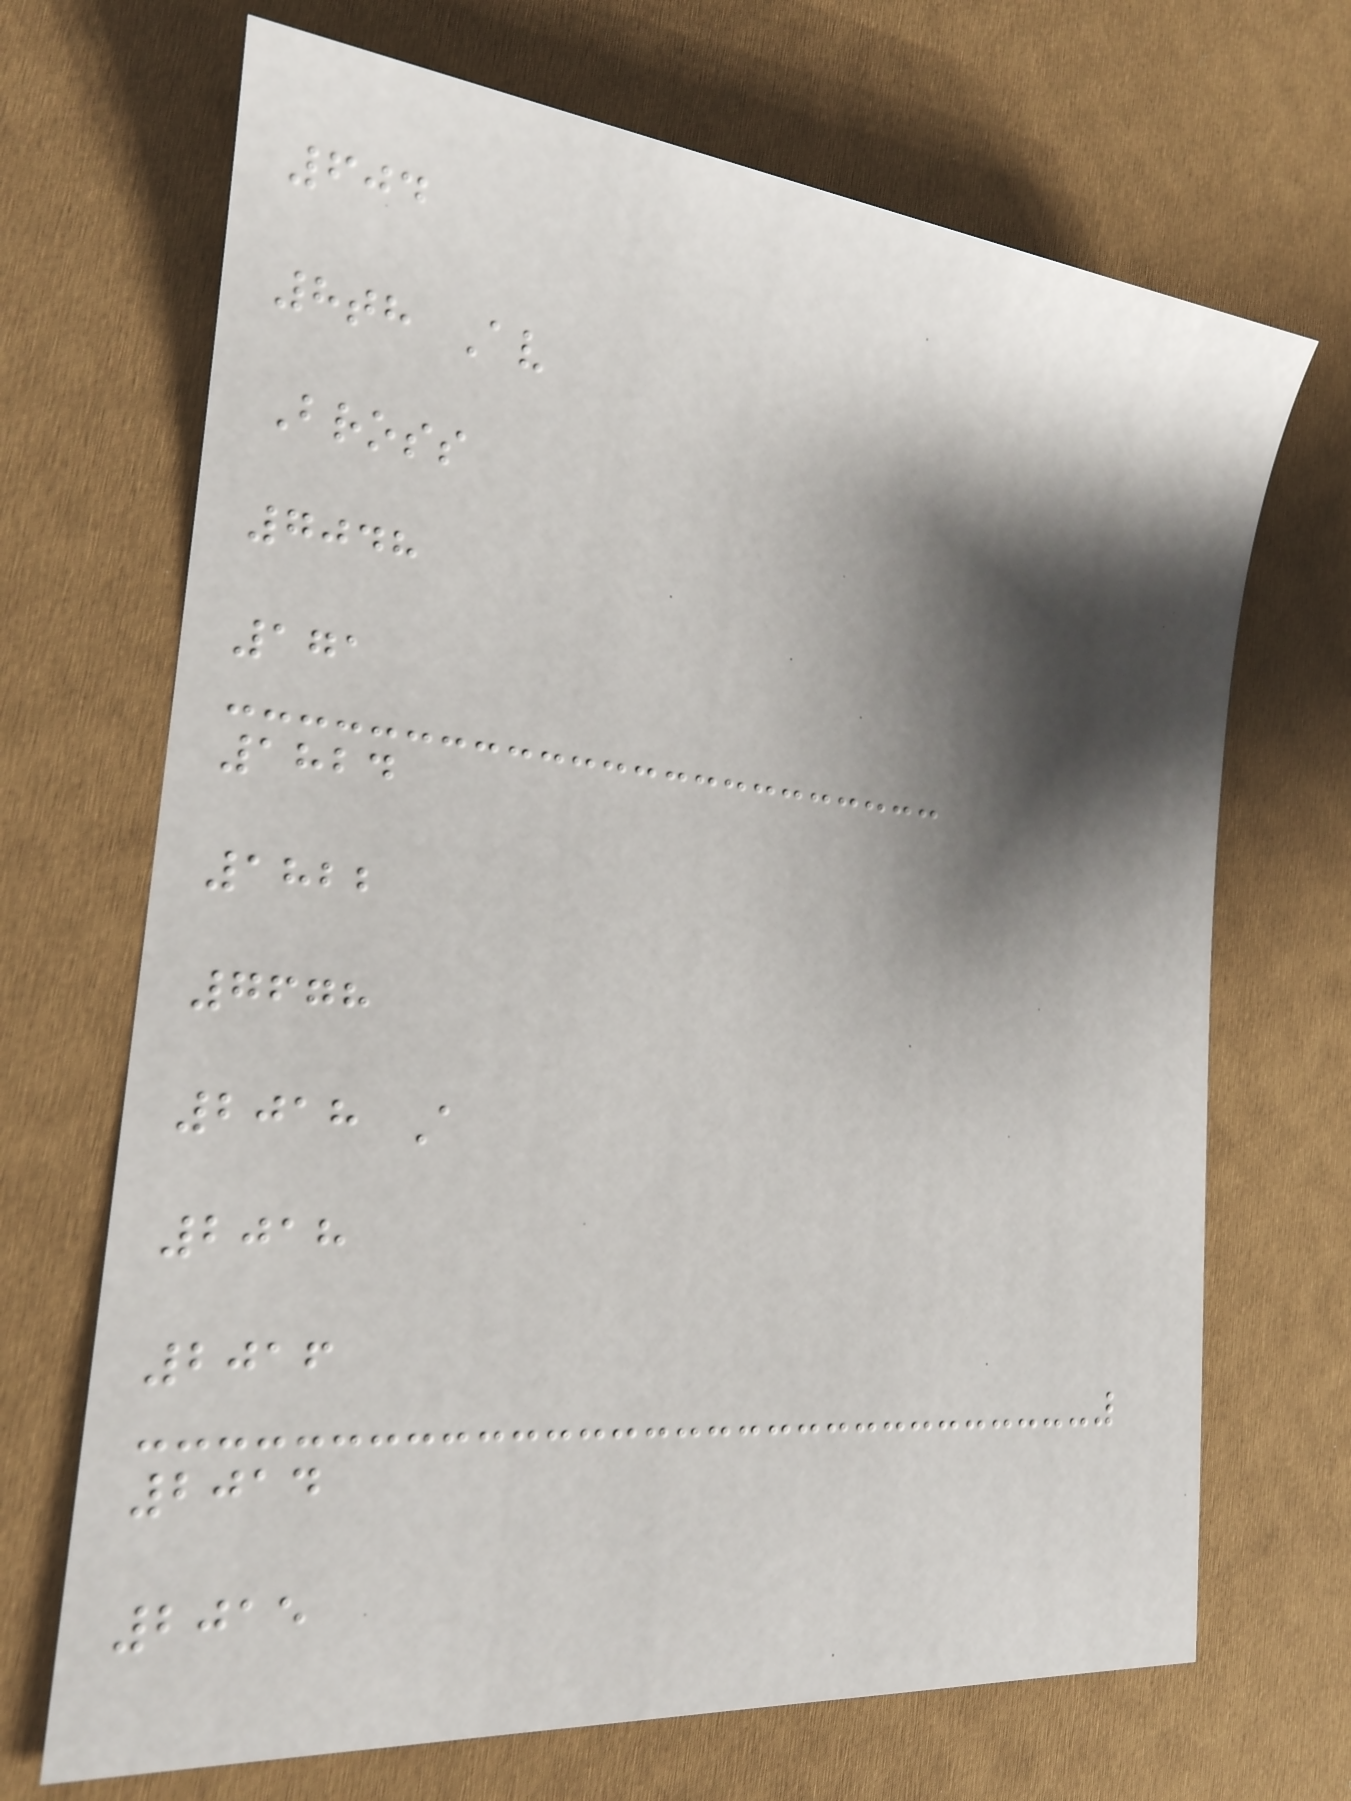604
8th Av
Bross
7048
171
1824
1822
7678
2018 A
2018
2016
2014
2015
